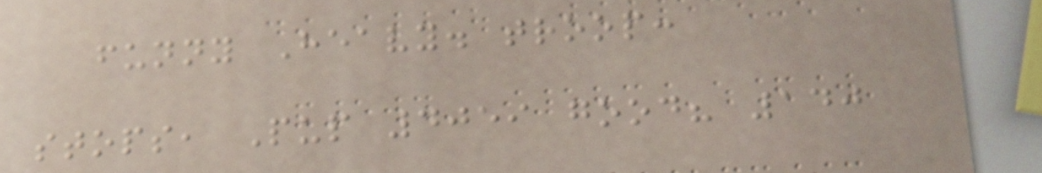funny Heavy. troop:
stops, Pup 4059 good? 140
